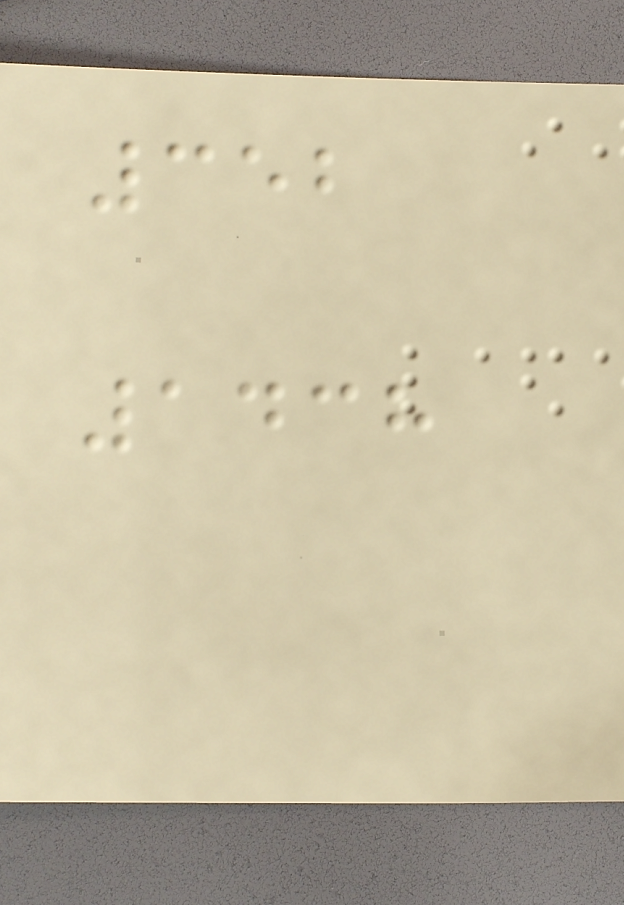352
1438
